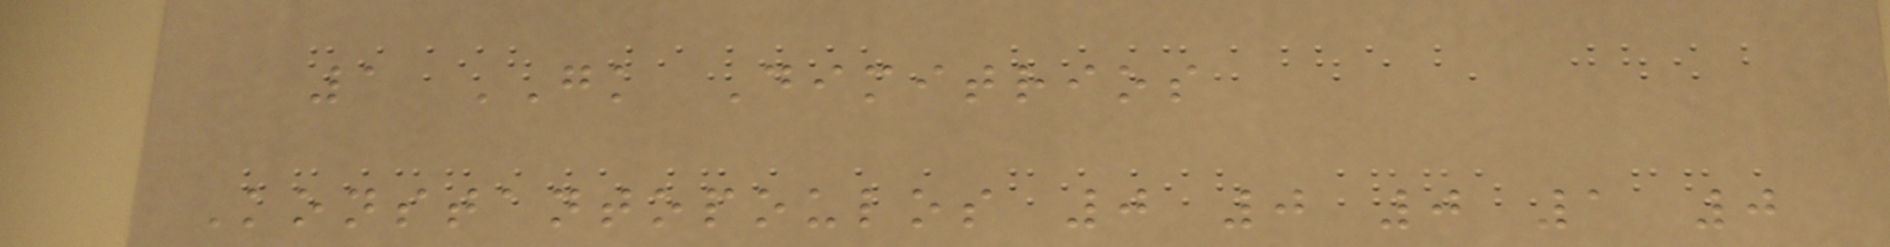1 GK Dimitrios
Konstantopoulos 0 0 0 1 0
